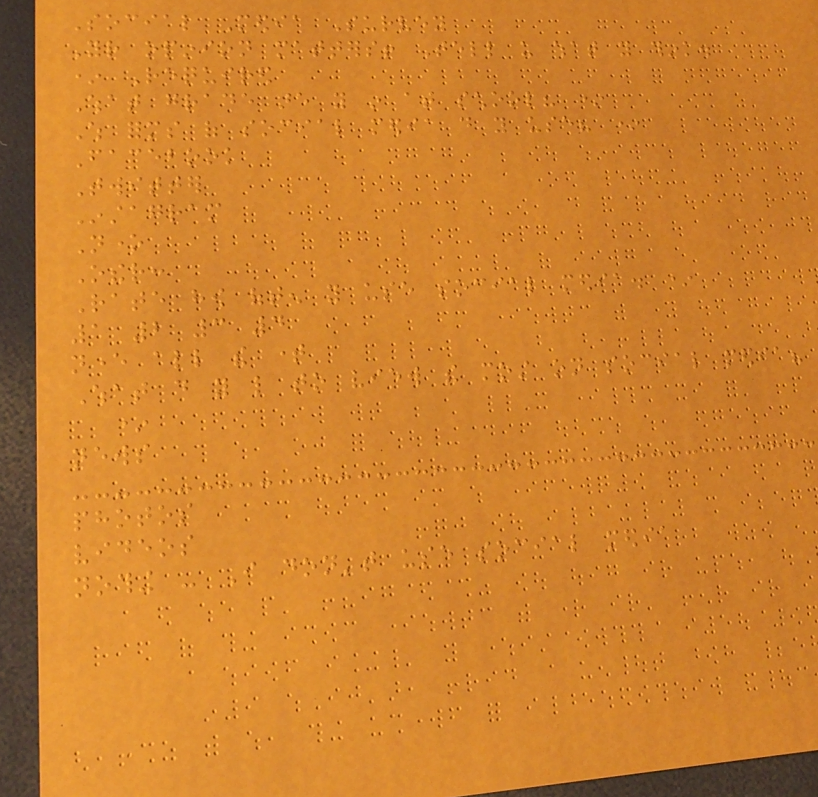Social Media Survey
Your opinion matters! Tell us what you think.
* Required
What grade are you in at school? *
Which forms of social media do you use? *
Facebook
Twitter
Instagram
None
Other:
Rate how often you use social media. *
1 2 3 4
never all the time
What do you like to view the most on social media?
*
news
photos
videos
nothing - I don't use social media
